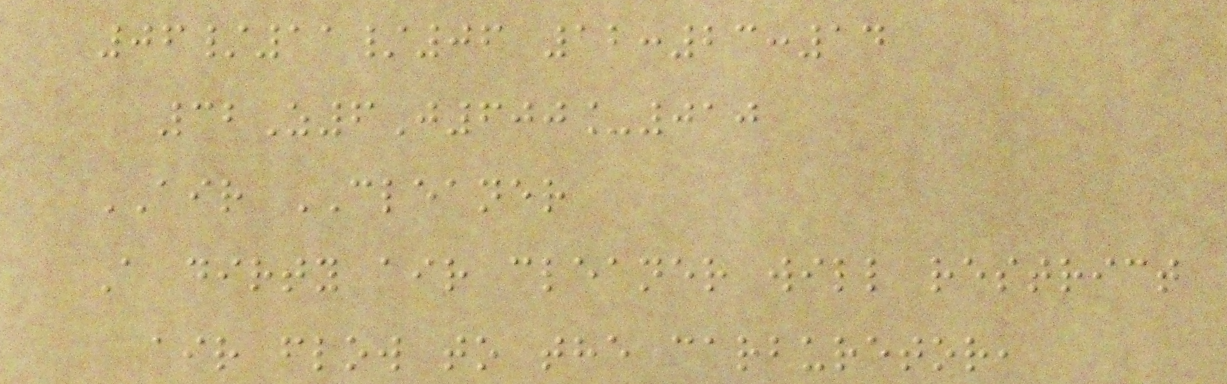06/11/06 12:23:14
32Z6J600_010
AIR CLEANER
A dirty air cleaner will restrict
air flow to the carburetor,
